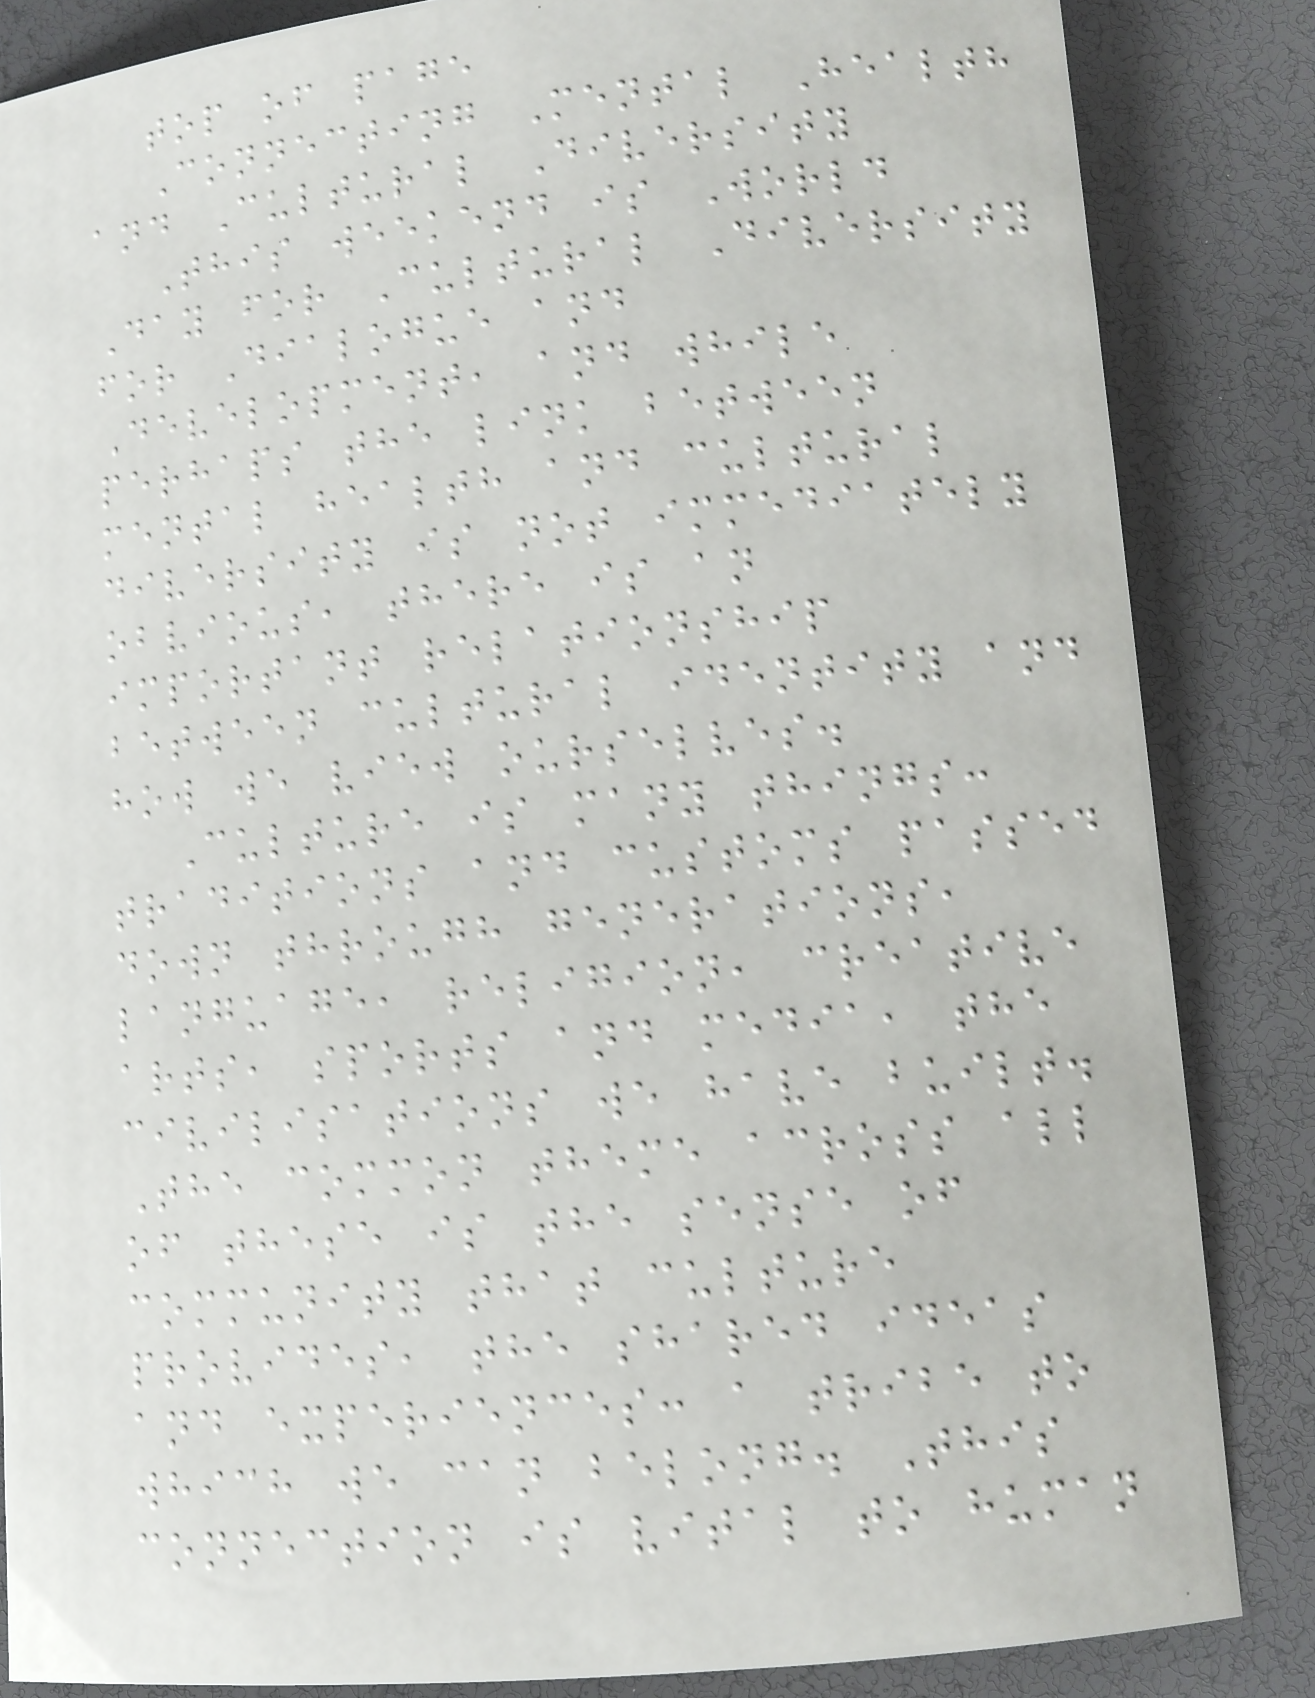top of page
Connecting Mental Health
and Cultural Diversity
This weekend is World
Day for Cultural Diversity
for Dialogue and
Development, and while
perhaps the link between
mental health and cultural
diversity is not immediately
obvious, there is an
important relationship
between cultural identity and
how we view ourselves.
Culture is many things:
traditions and customs passed
down through generations,
language, religion, creative
arts, sports and media, the
civilisations we have built.
The common theme across all
of these is the sense of
community that culture
provides, the shared ideas
and experiences: a tribe to
which we can belong. This
connection is vital to human
